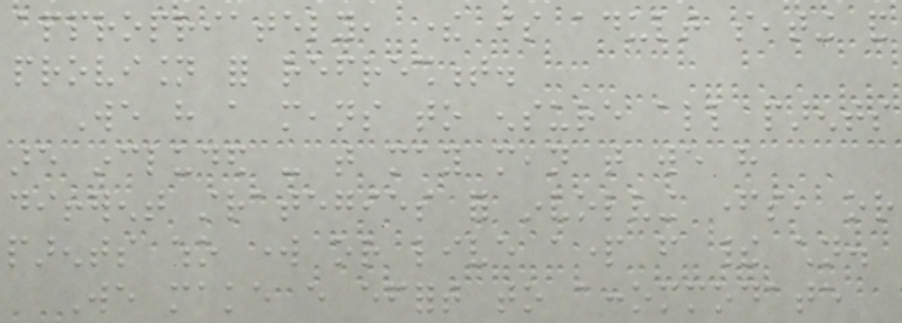appropriately, there is adult seating and
provision for refreshment.
We have a means to ensure all parents
are included - that may mean that we have
different strategies for involving fathers, or
parents who work or live apart from their children.
We make every effort to accommodate
